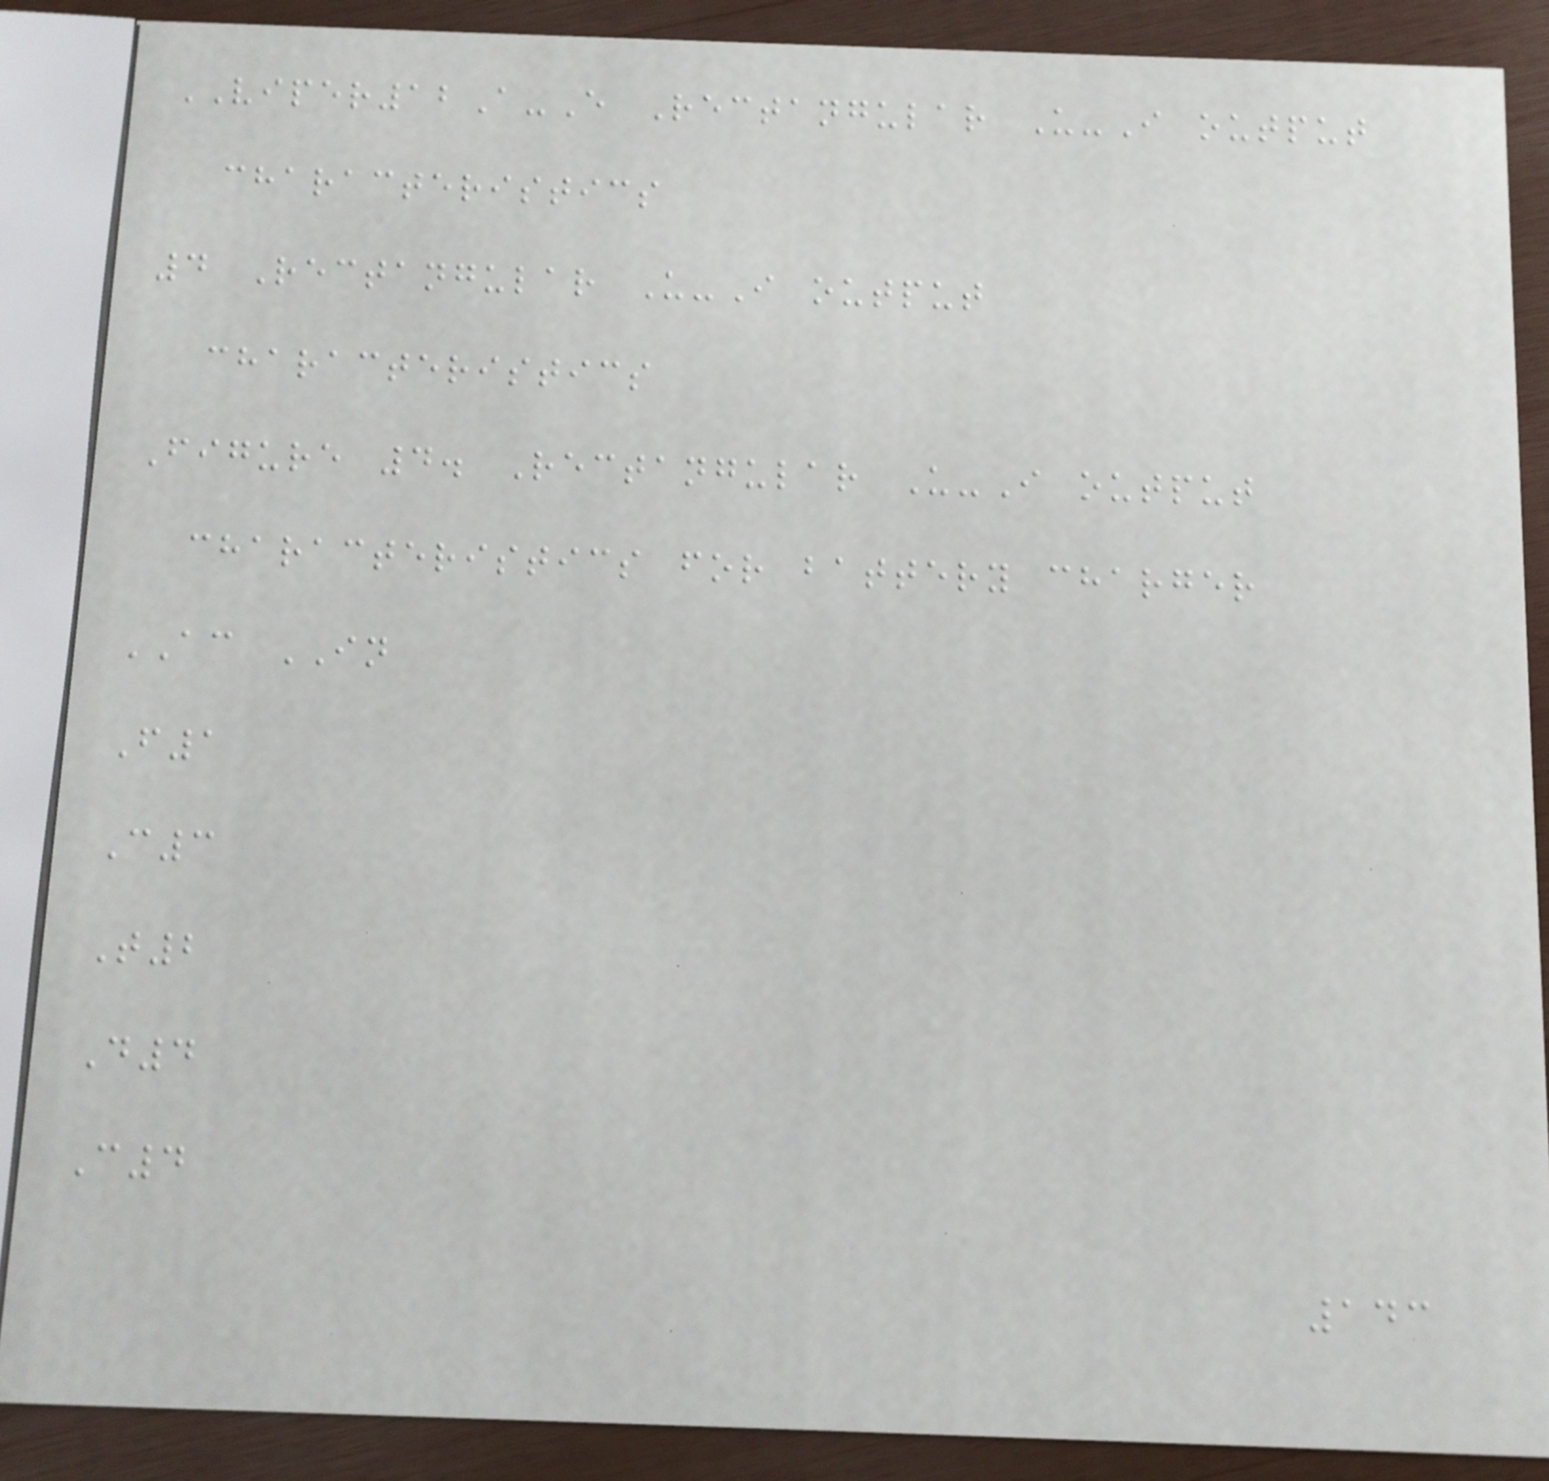VIPER12A-E Rectangular U-I output
characteristics
4 Rectangular U-I output
characteristics
Figure 4. Rectangular U-I output
characteristics for battery charger
AC IN
F1
C3
T2
D4
C4
143
